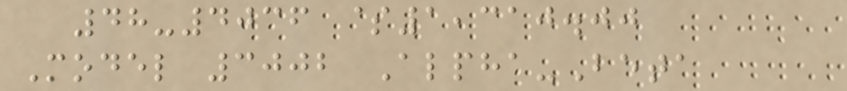48-4036 $1,310.00
Model 3002 Alpha-Beta
